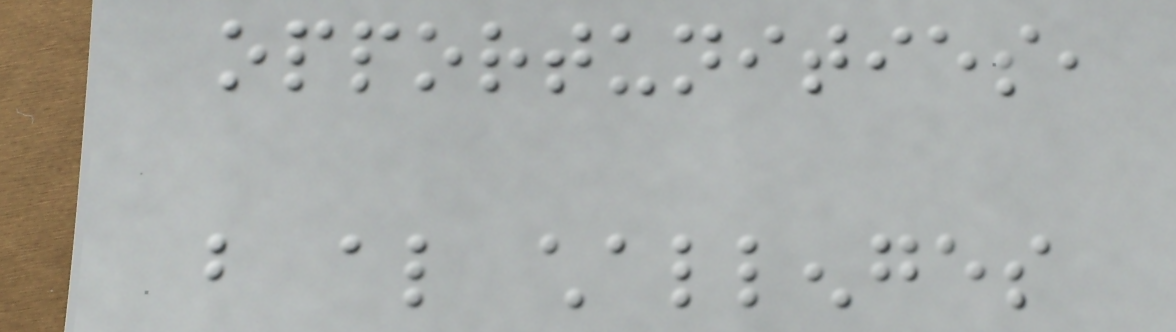opportunities,
but also challenges
